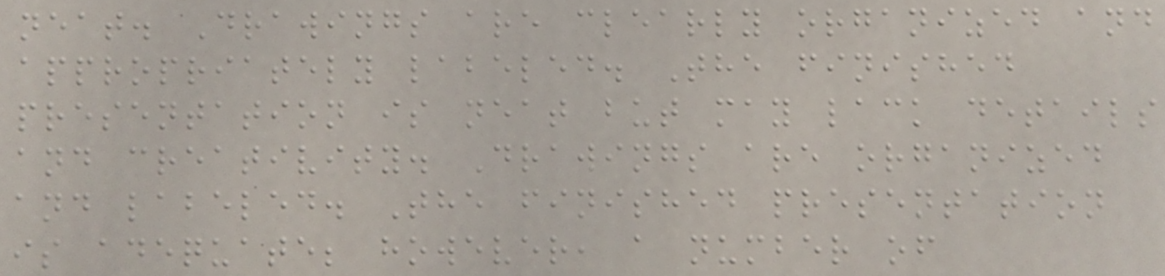neat. Drawings are clearly organized and
appropriately labeled. The finished
presentation is neat but may lack details
and creativity. Drawings are organized
and labeled. The finished presentation
is adequate; however, a number of
